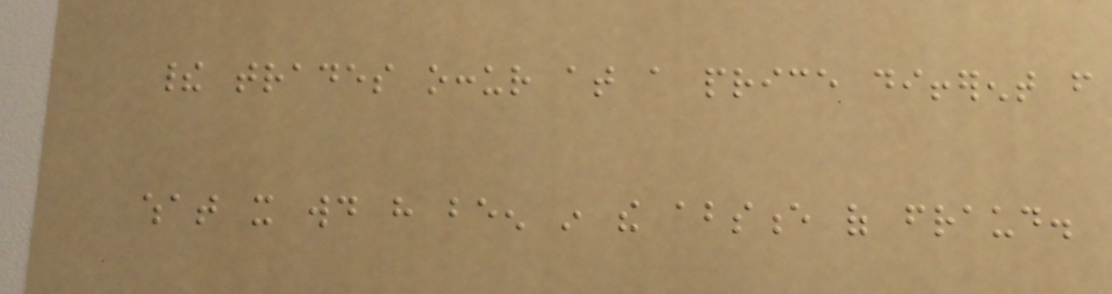their trades occur at a price different from
what it would have been in the absence of fraud.
